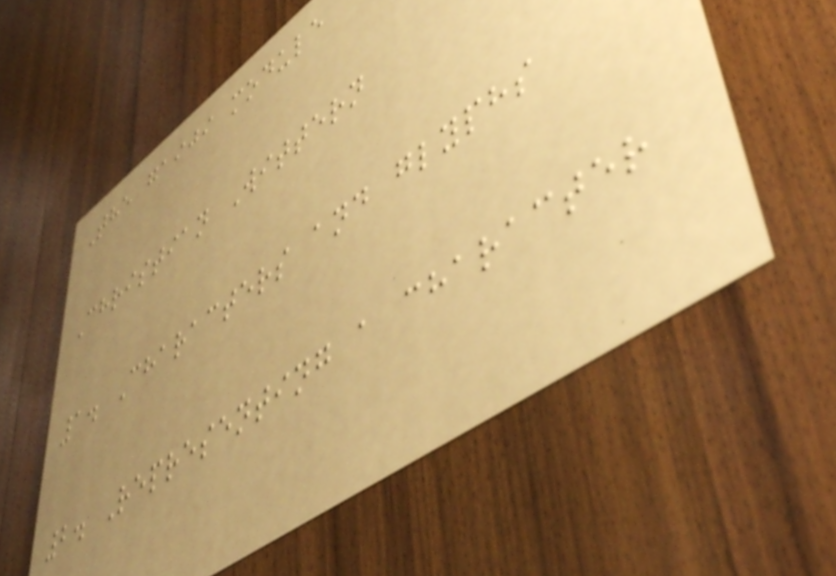The gaiji module
Christian Wittern
1. Characters and glyphs
2. Representing a character
